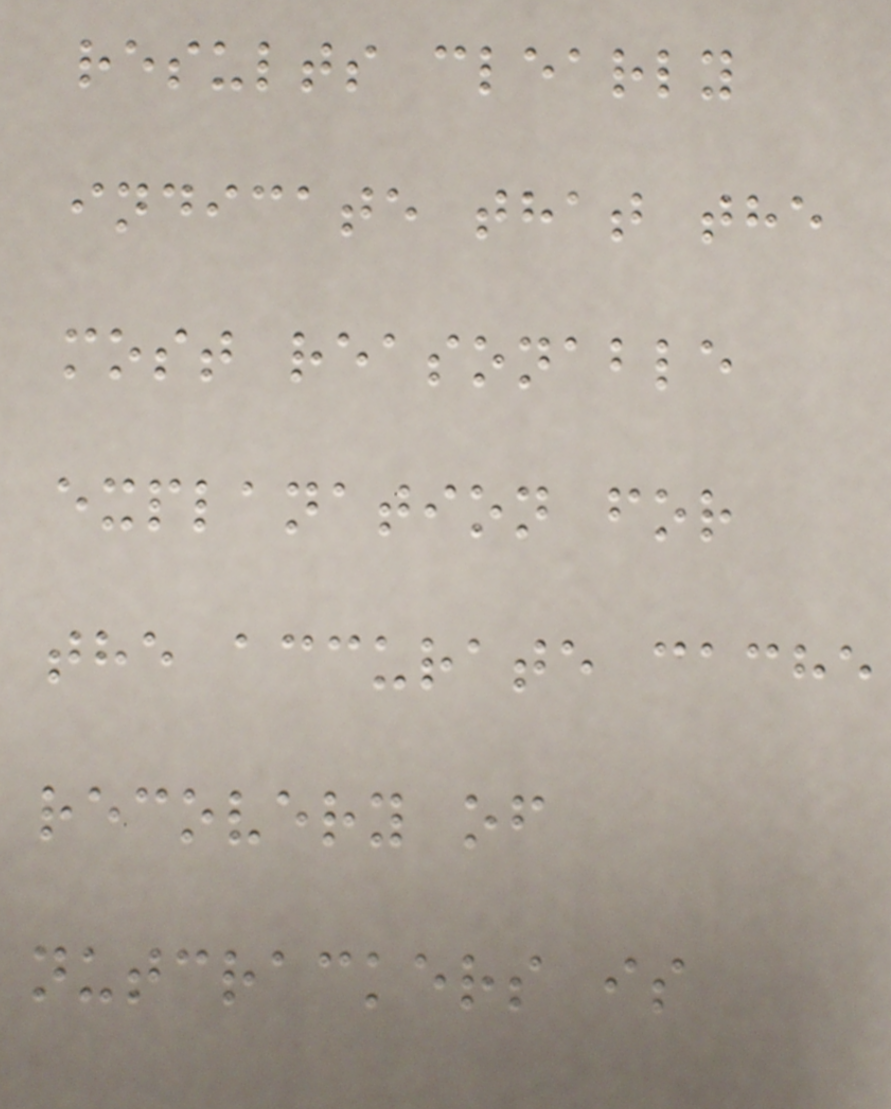results clearly
indicate that the
most reasonable
explanation for
the accurate cache
recovery of
nutcrackers is
